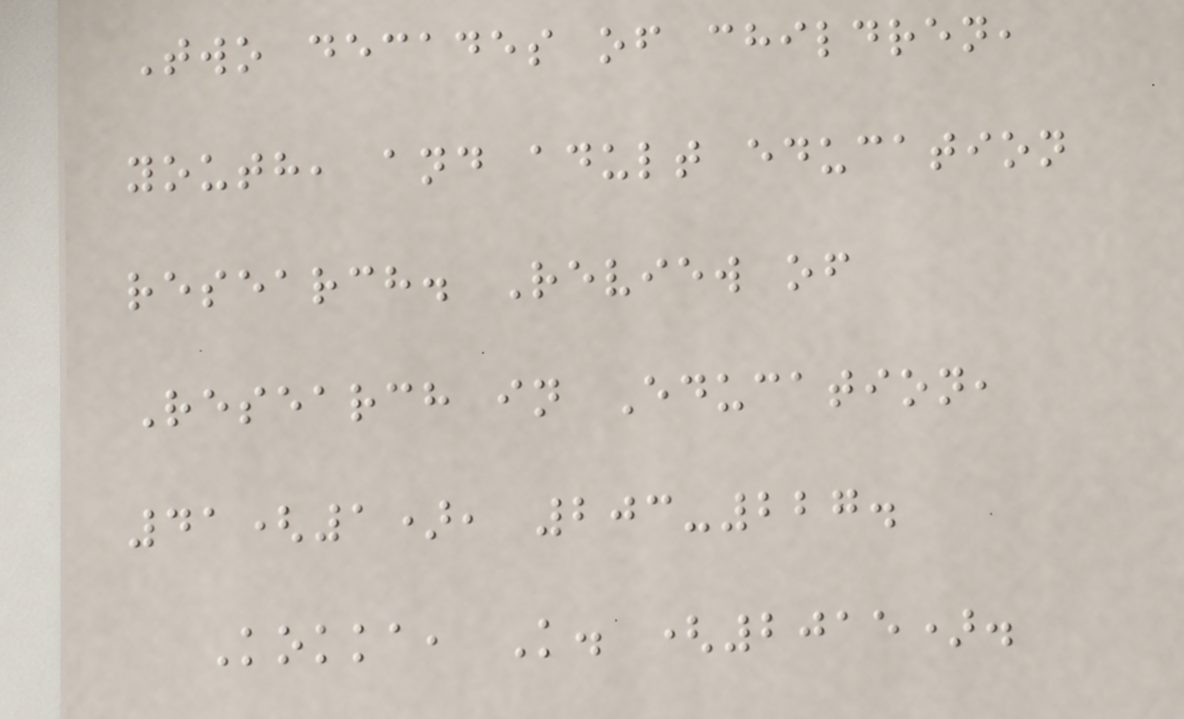Two decades of children,
youth, and adult education
research. Review of
Research in Education,
41(1), 203-227.
Kokka, K. (2015).
